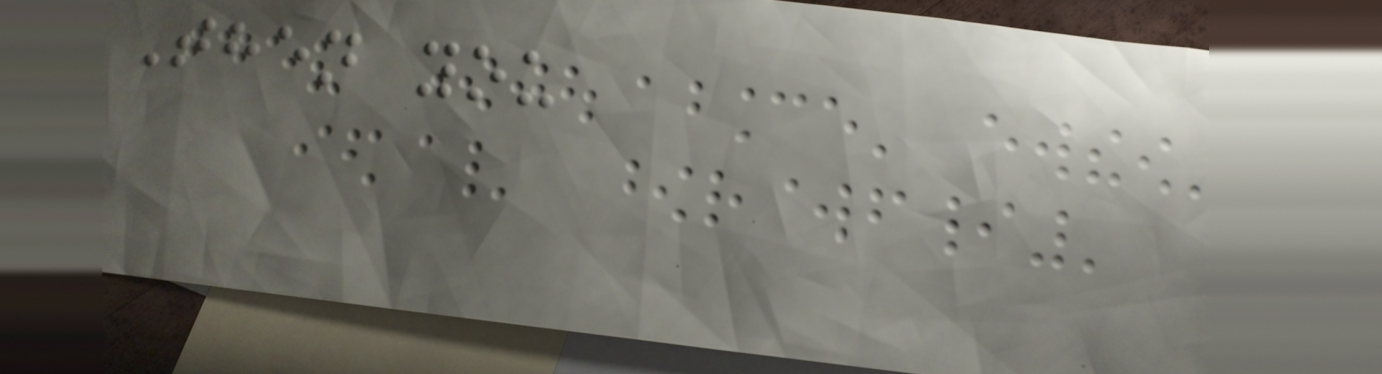Then you
